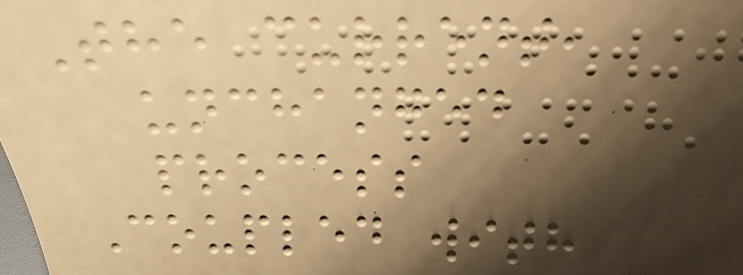The current,
unchanged
process
Coupled with
